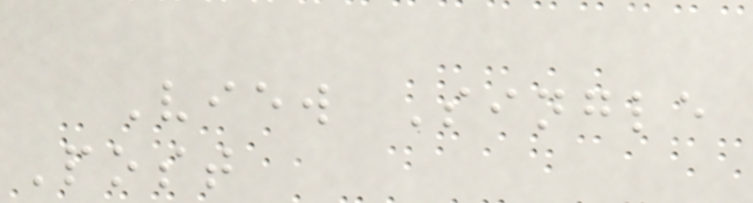View Single
Post
